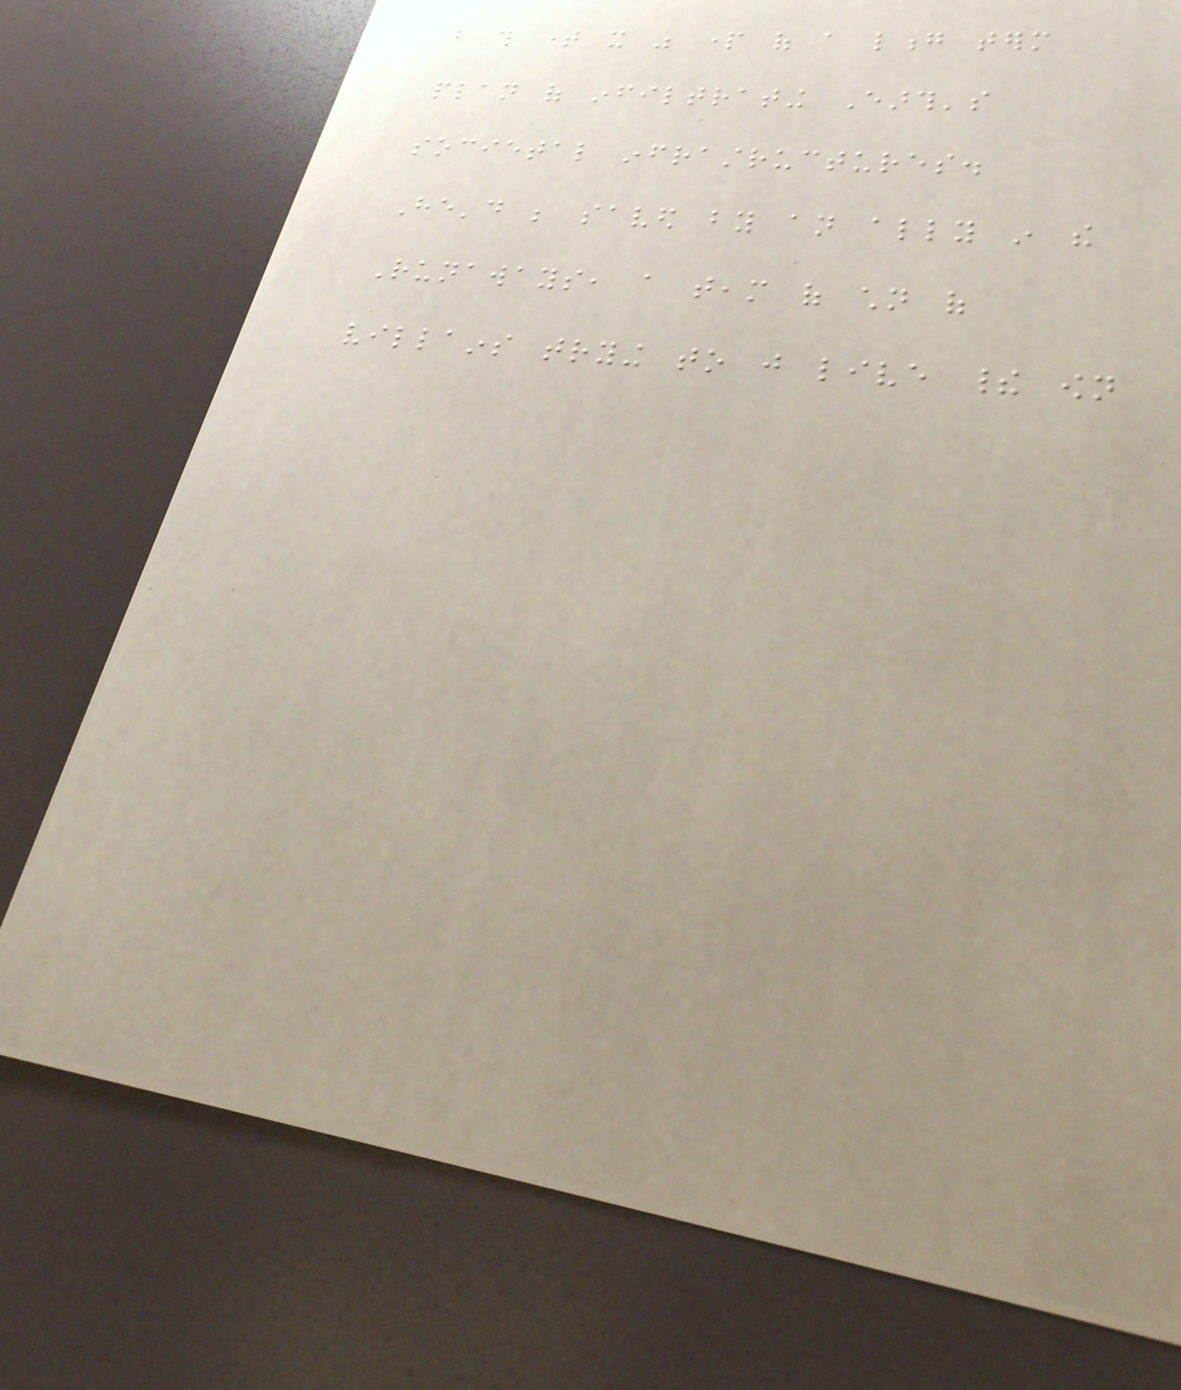but this time it was part of a long term
plan of infiltrating Earth's
societal infrastructures.
He'd be saved by an ally in the
Runaways, a team of children of
villains trying to just live their own
